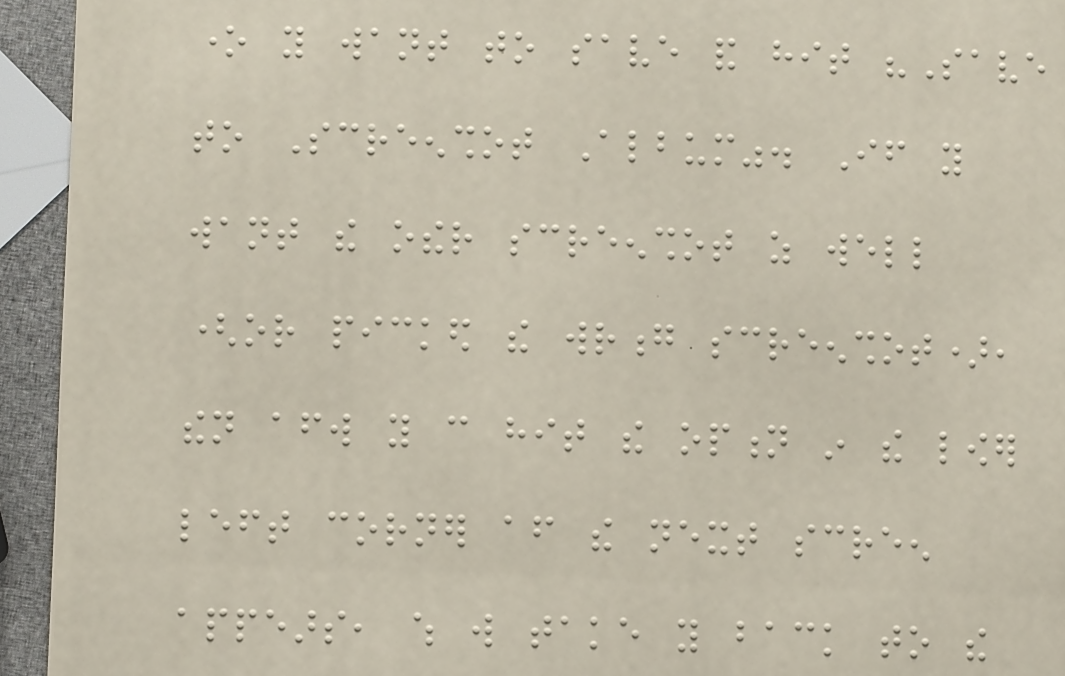one you want to save and hit "Save
to Screenshot Album". If you
want the other screenshot as well
(or picked the wrong screenshot),
then afterward you can hit the option in the lower
left corner after the next screen
appears, which will take you back to the
